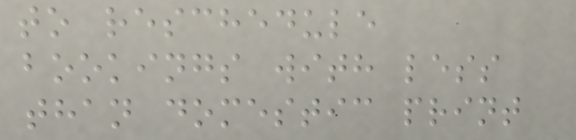to reschedule
bookings with less
than domestic print
